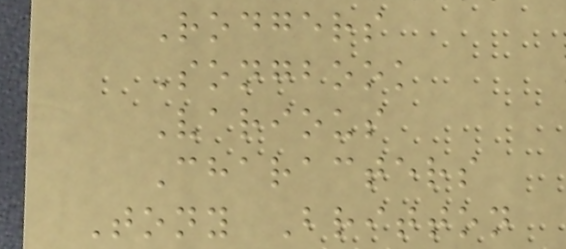Rodgers
Songbook
Various
Characters
Tony Britton
